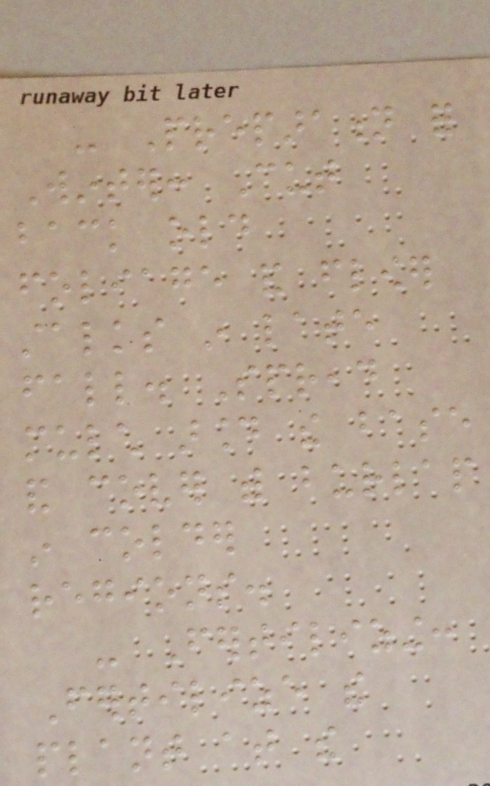- Preparation for
Winter: Cut
back old
foliage and flower
stalks in late
fall. Spread
mulch around the base
and cover with burlap
in colder
regions.
- Fertilizing:
Fertilize the
plant at the
